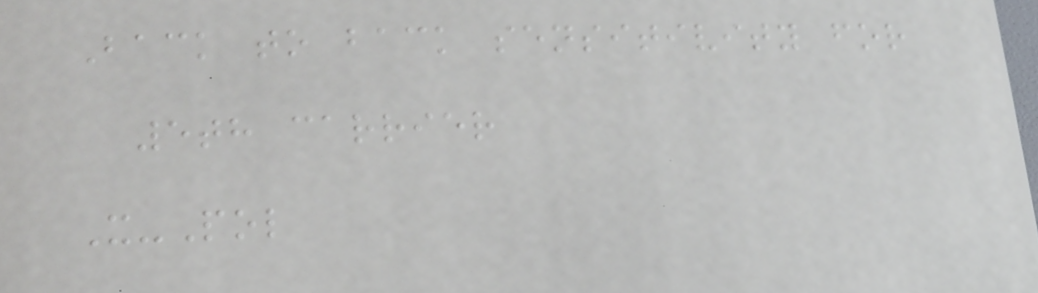Back to back sensitivity for
5th carrier
X-Pol
